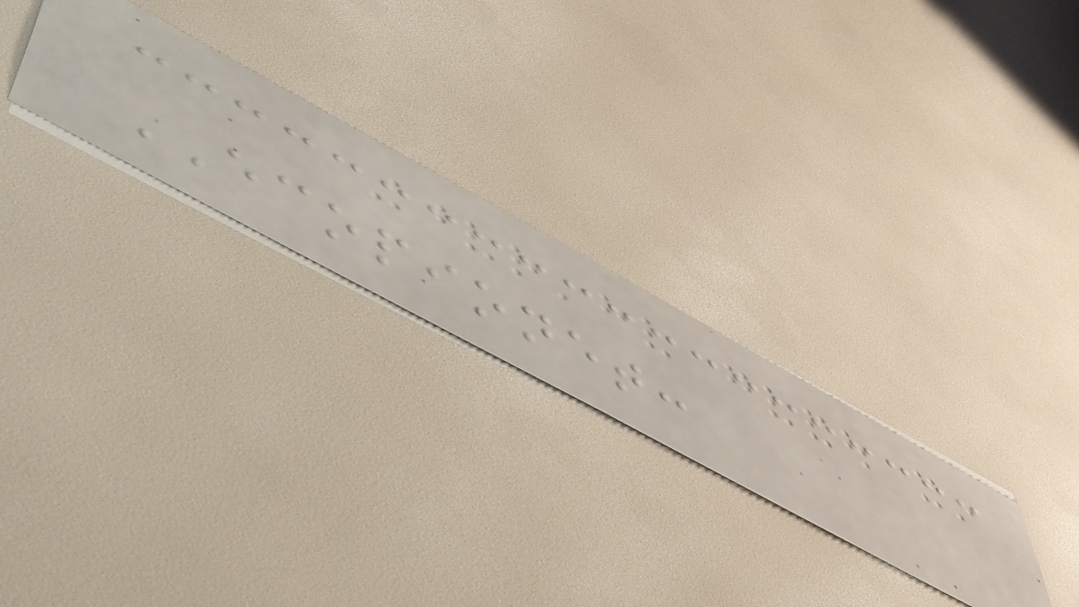ECOPIONET:
